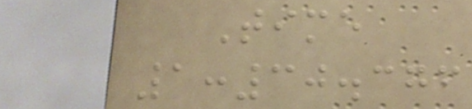Time
1:30.376
